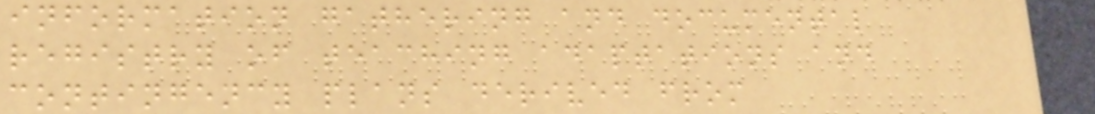information gathering and documental
registry of teaching adaptations and
contingency plans derived from
